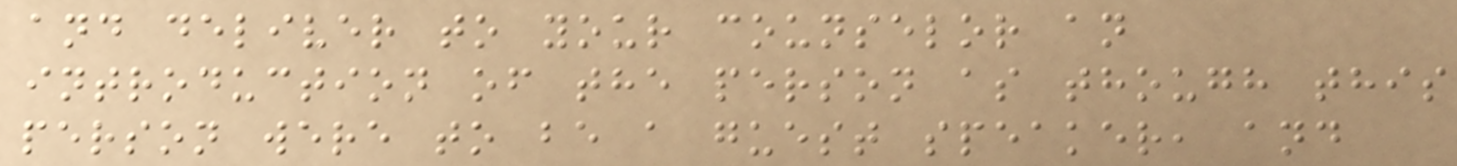and deliver to your counselor an
introduction of the person as though this
person were to be a guest speaker, and
